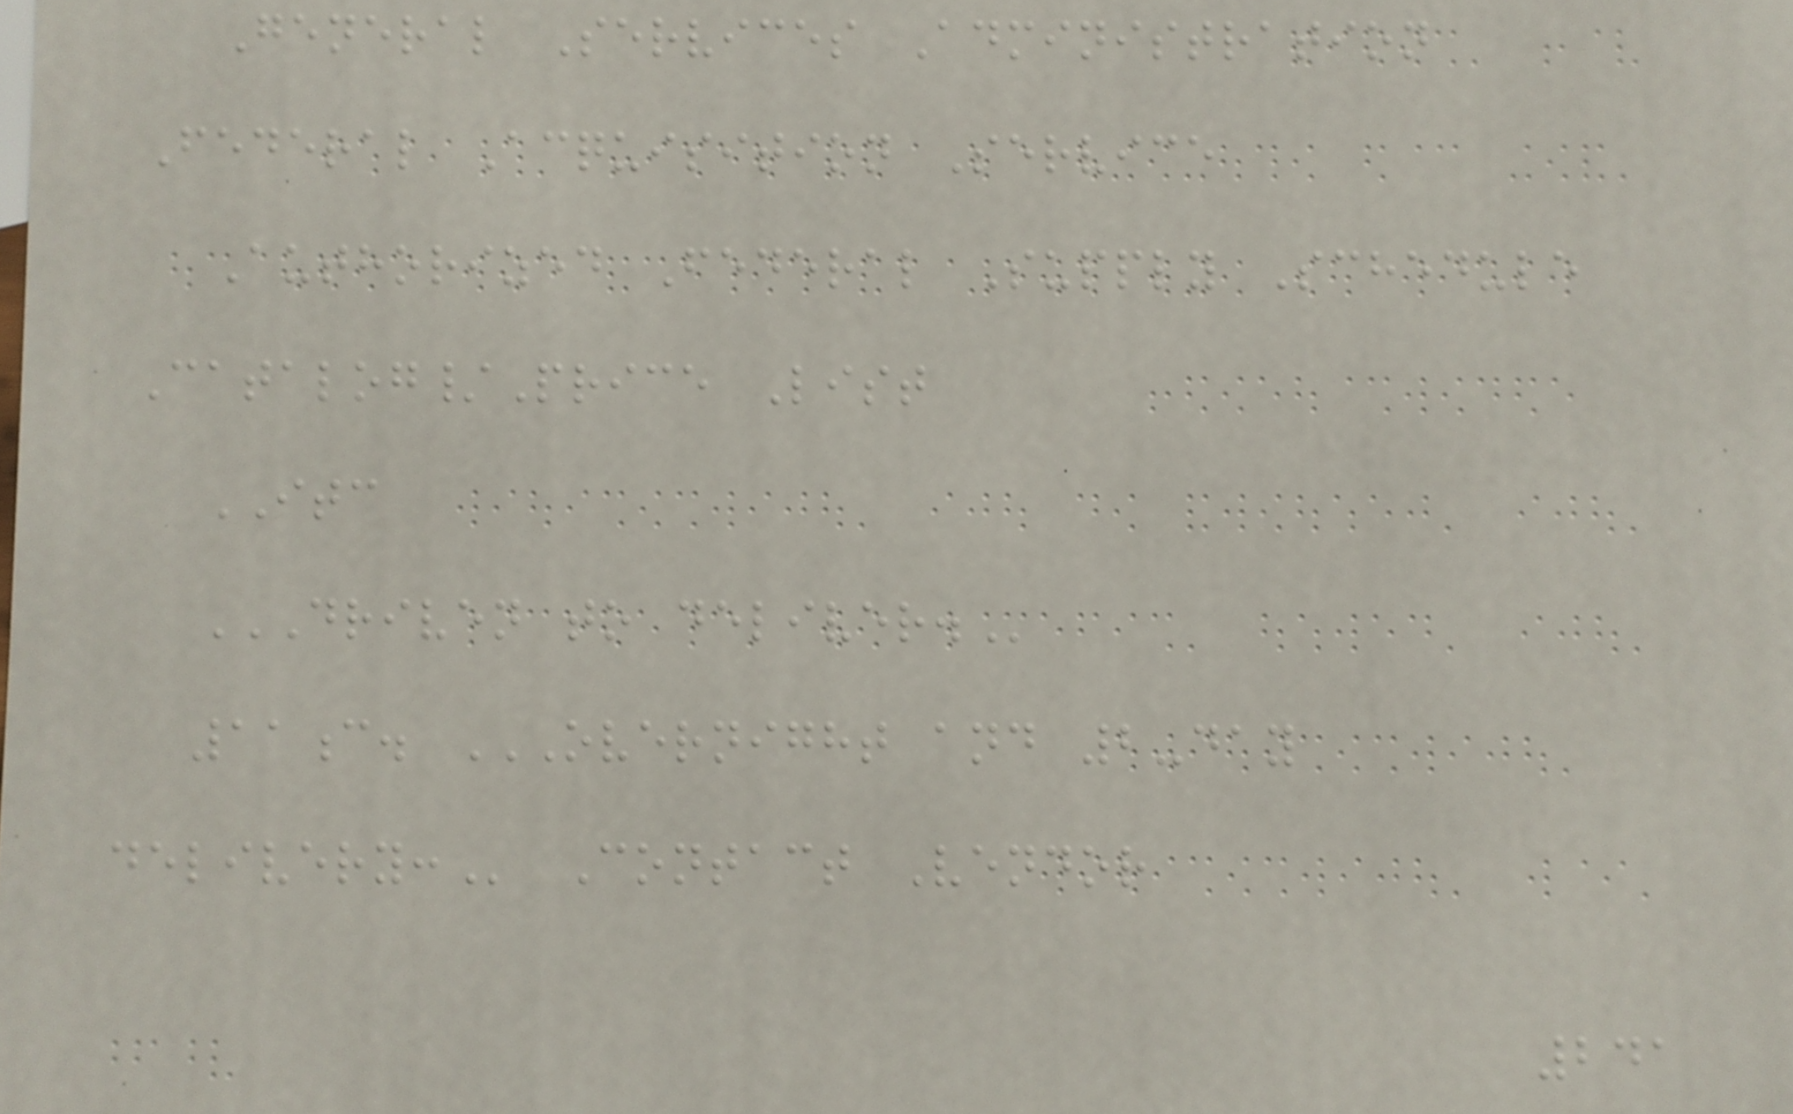General Services Administration
Federal Acquisition Service
Authorized Federal Supply Schedule
Catalog/Price List
ITC
DRIVEN TO DELIVER.
11c. OVERNIGHT AND 2-DAY
DELIVERY: Contact Vendor
241
